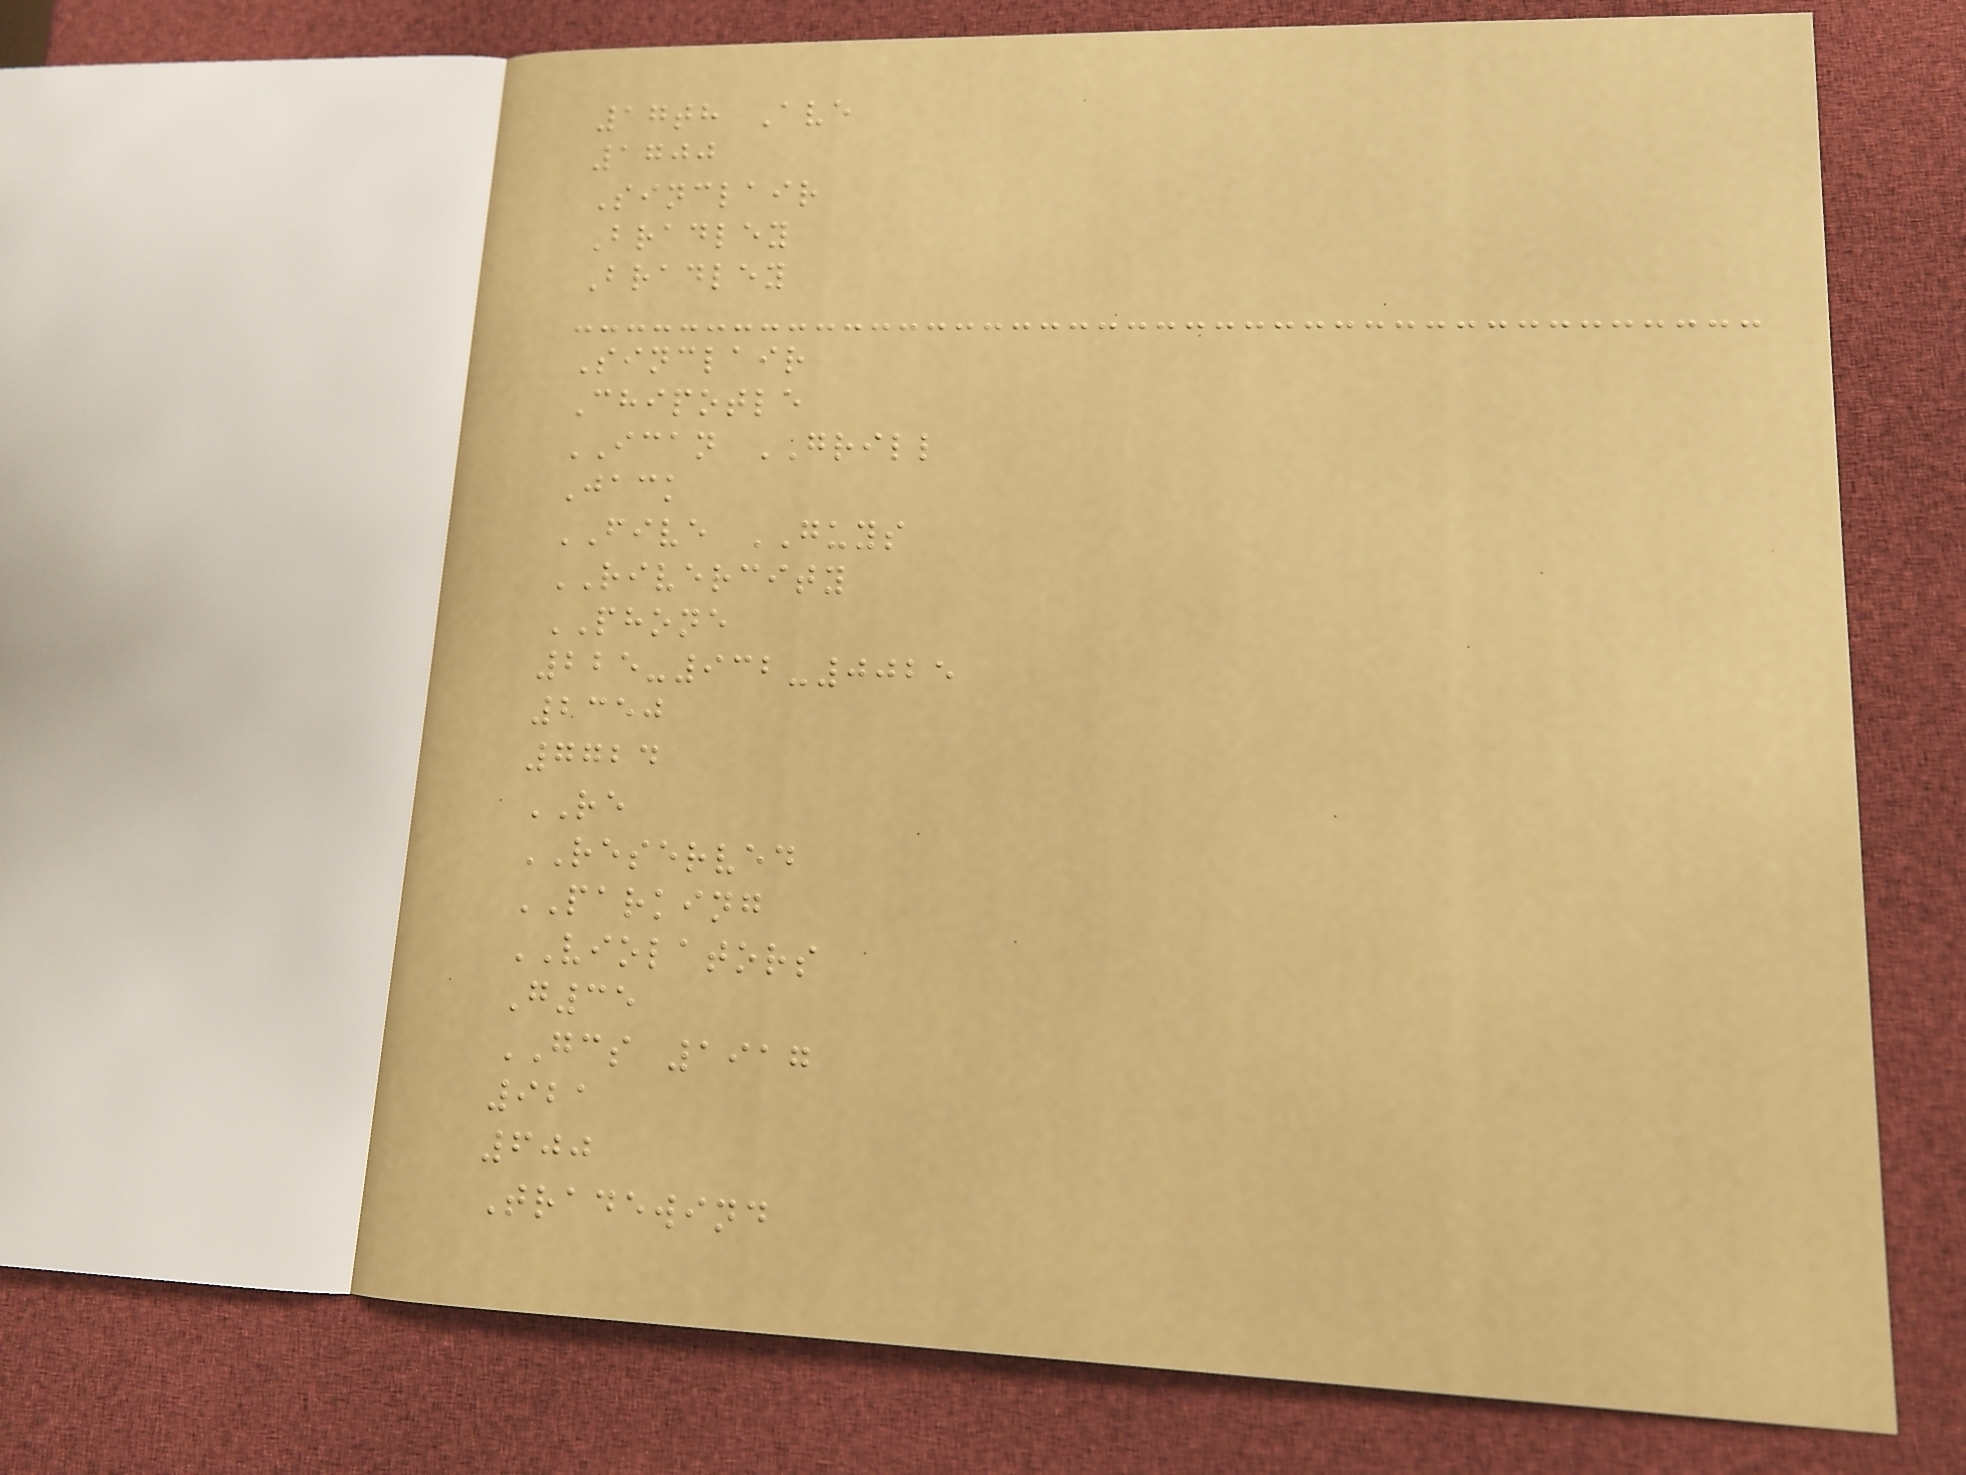17th Ave
1700
Sinclair
Bradley
Bradley
Sinclair
Chipotle
ICAN GRILL
Jack
FIVE GUYS
RIVERCITY
PHONE
225-932-0025
2350
7724
RE
RESERVED
PARKING
VIOLATORS
G35
GCS 1917
921
600
Tradewind
